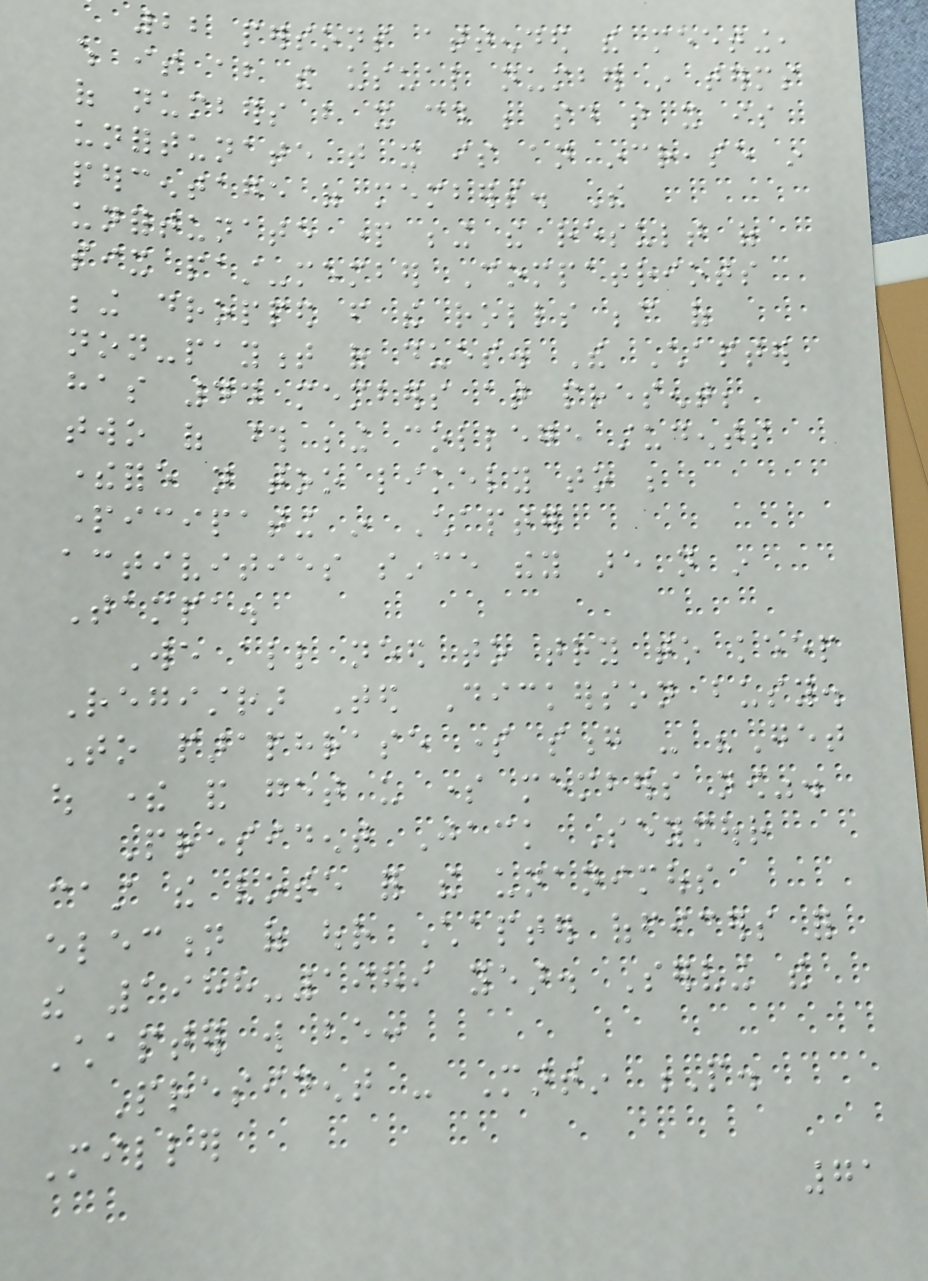22 persons attended the meeting,
which is about the usual number in terms
of numbers but it could be said that it is
unfortunate that it is an increase in
percentage of members. The
unfortunate part being the result of
six past-member Compatriots
being dropped from the rolls because of
non-payment of dues. The Chapter
has 44 members at present;
two of those being college students
therefore not too likely to be
participating in Chapter
activities since they are not in
Tampa.
We all need to try to keep
Registrar Ted Dickerson busy.
To paraphrase some song - "Get
out there and get us some members now".
President Jack Seymour
cast the vote for the unanimous
election of our Chapter officers for
the 1988-1989 year. Serving the
Chapter will be:
President - Martin P.
Miller
71
